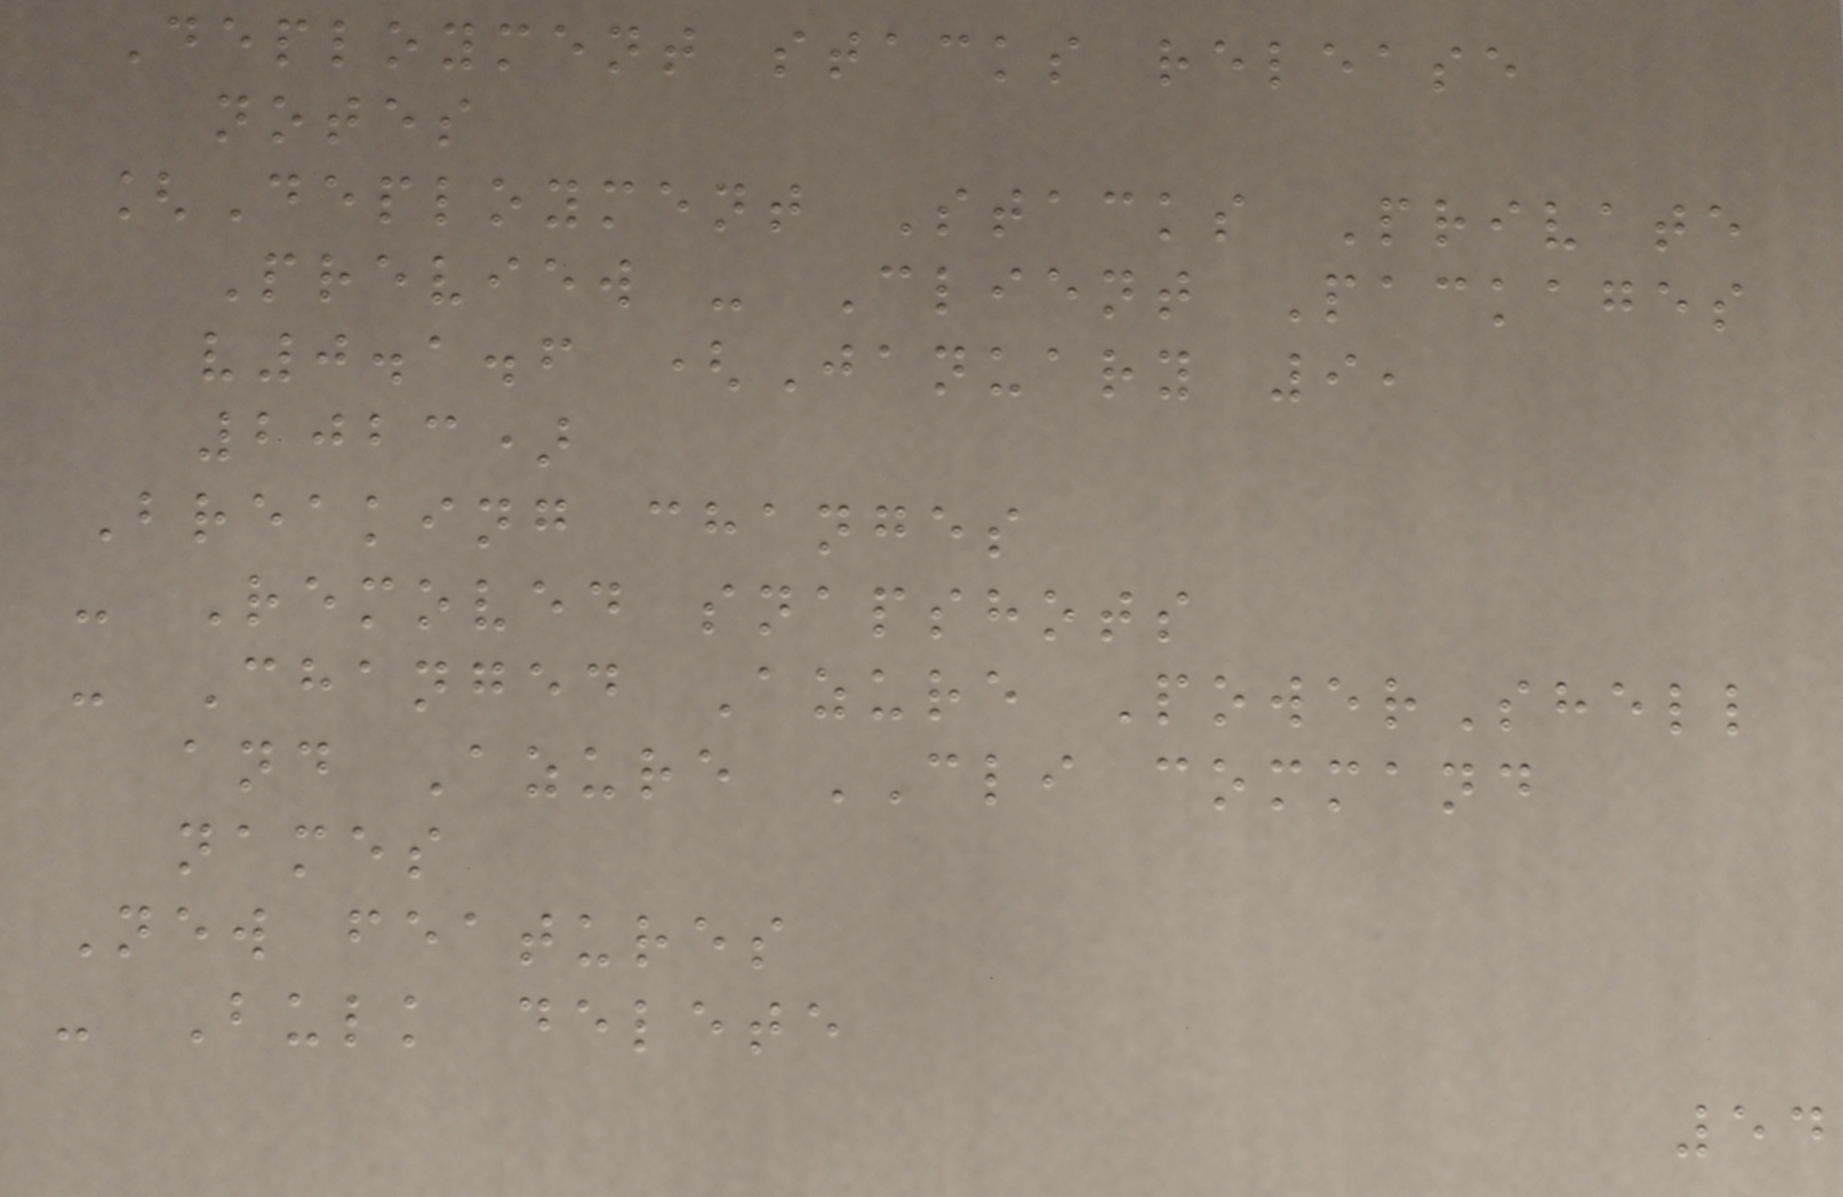Deployment stacks release
notes
[Deployment Stacks Private
Preview - Client Packages
v0.1.6 (January 9,
2023)
Breaking changes
- Removed snapshots
- Changed Azure PowerShell
and Azure CLI command
names
New features
- Bulk delete
54
